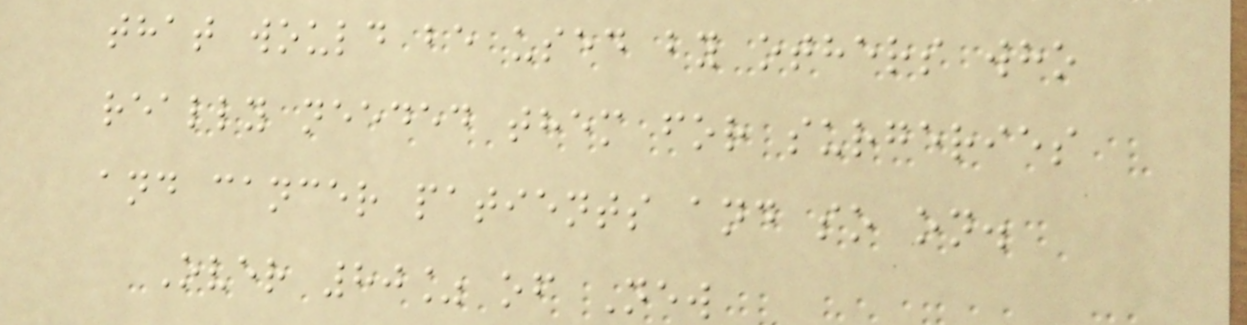that would be used by others who
really needed them for surgeries
and cancer patients and so on.
Over 80% of New
